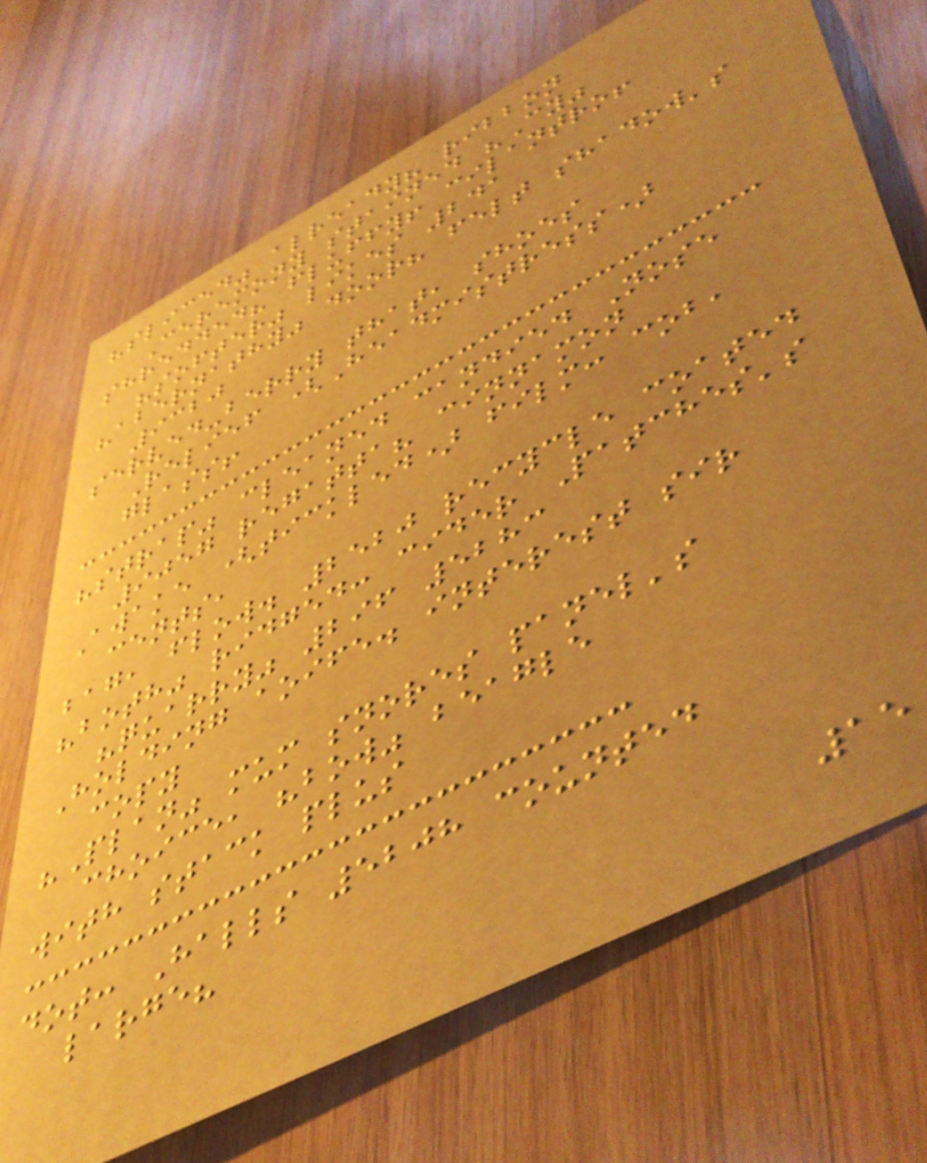"sliced" already? ribbon
Ceremony stained "Cy"
shredded? fluffy! cilantro!
"softer" likes 241
"abernathy" door? felt shadow's
9320
served-berry that, shoes
Relief (Headmistress)
glass!
"strap" cleaned candied Nose
9057 regatta? cinnamon
Awake (tickled) film: cob,
cents,
bag, flow. 2520 recycle coated
"both" ridged: cider Patches's
"quarry" 296 5283
Holding aoife. interest sir
copy
"Plan" mum snores panel's
choice, "bow" beagle
with stack plus
dot: Halls 5208 counted
large?
15
